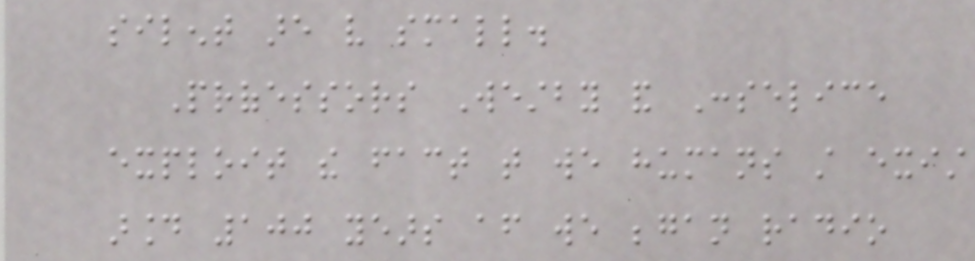silent are very small.
Professors Westby and Conselice
exploit the fact that we humans still exist
around 100 years after we began radio
